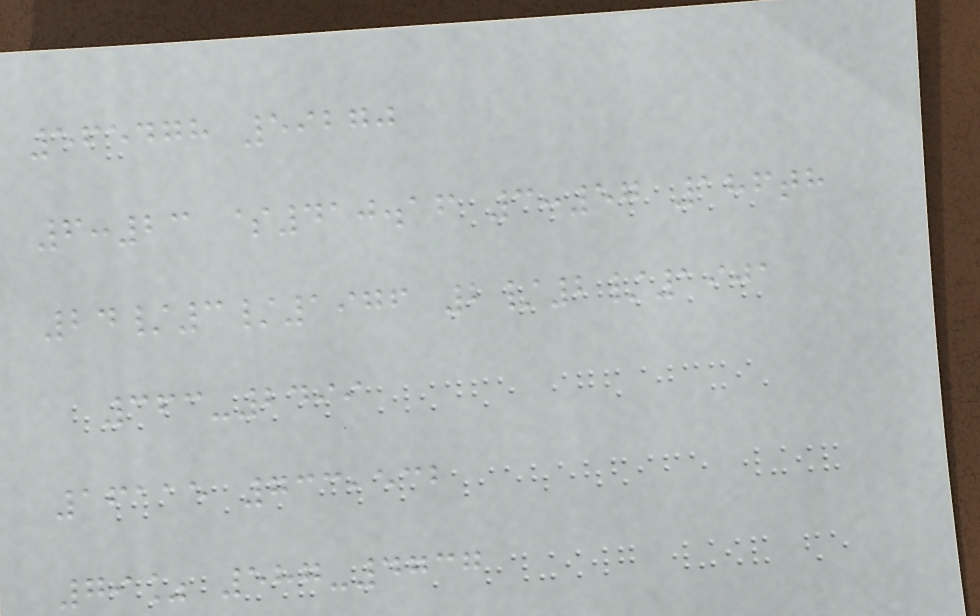565478 59270
6:23 $410.16 3:57 186th
24/3/1976 2/2/1901
363-2499
16115 733,532
79% 587-4737
